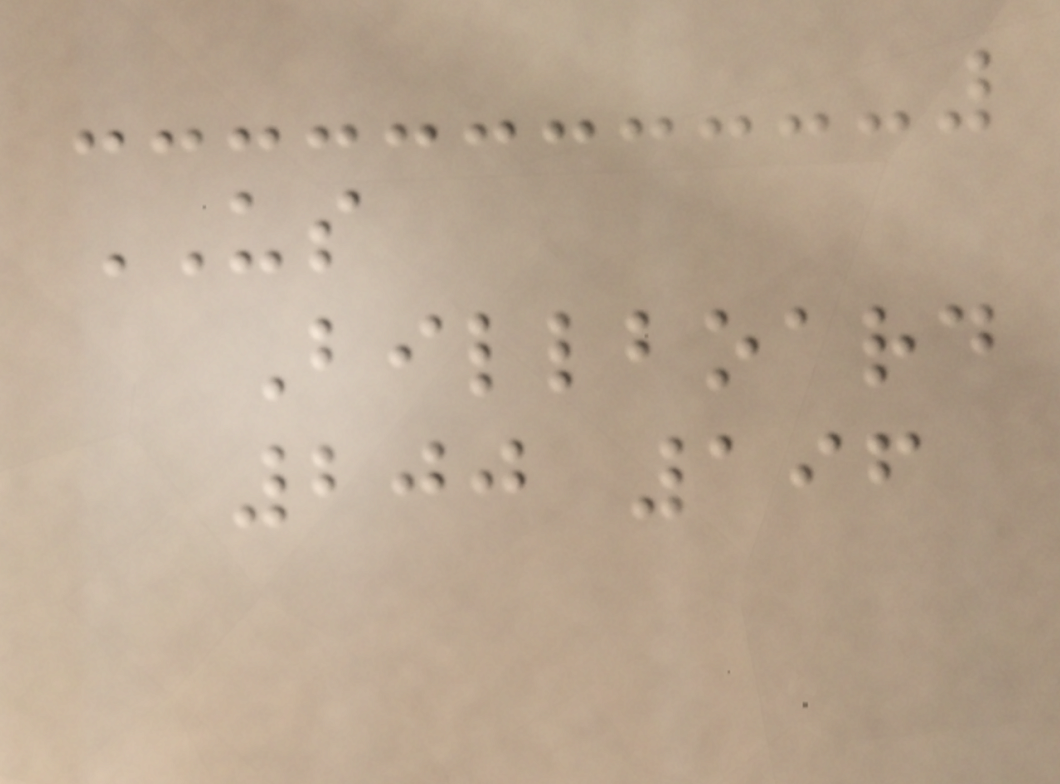US
Billboard
200 196
